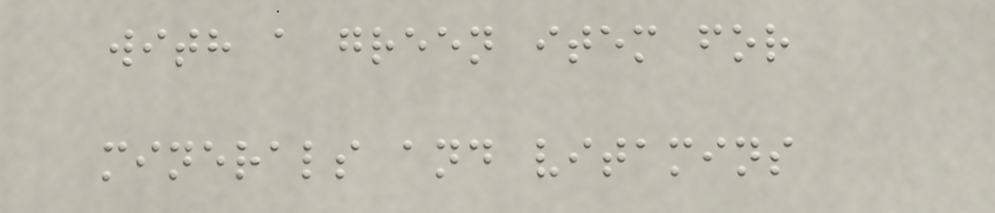with a green item for
minerals and vitamins
